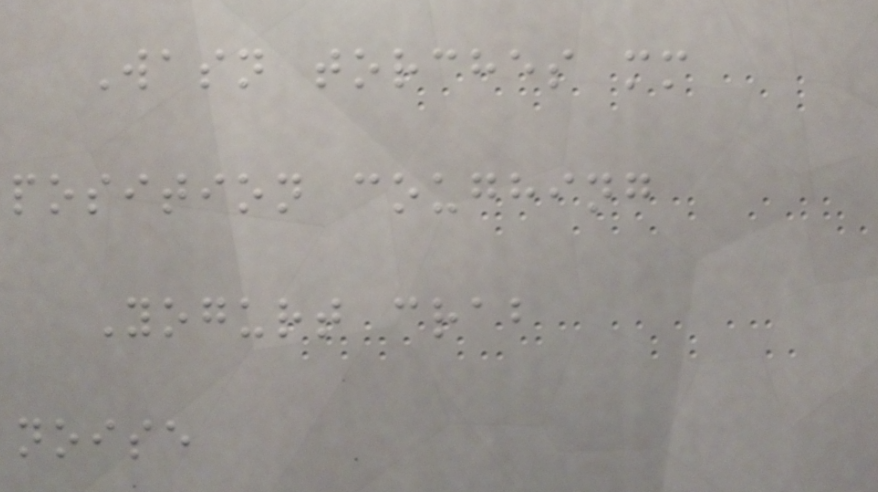Wasn torches mm
position coughing
Yogurt crab
noise
